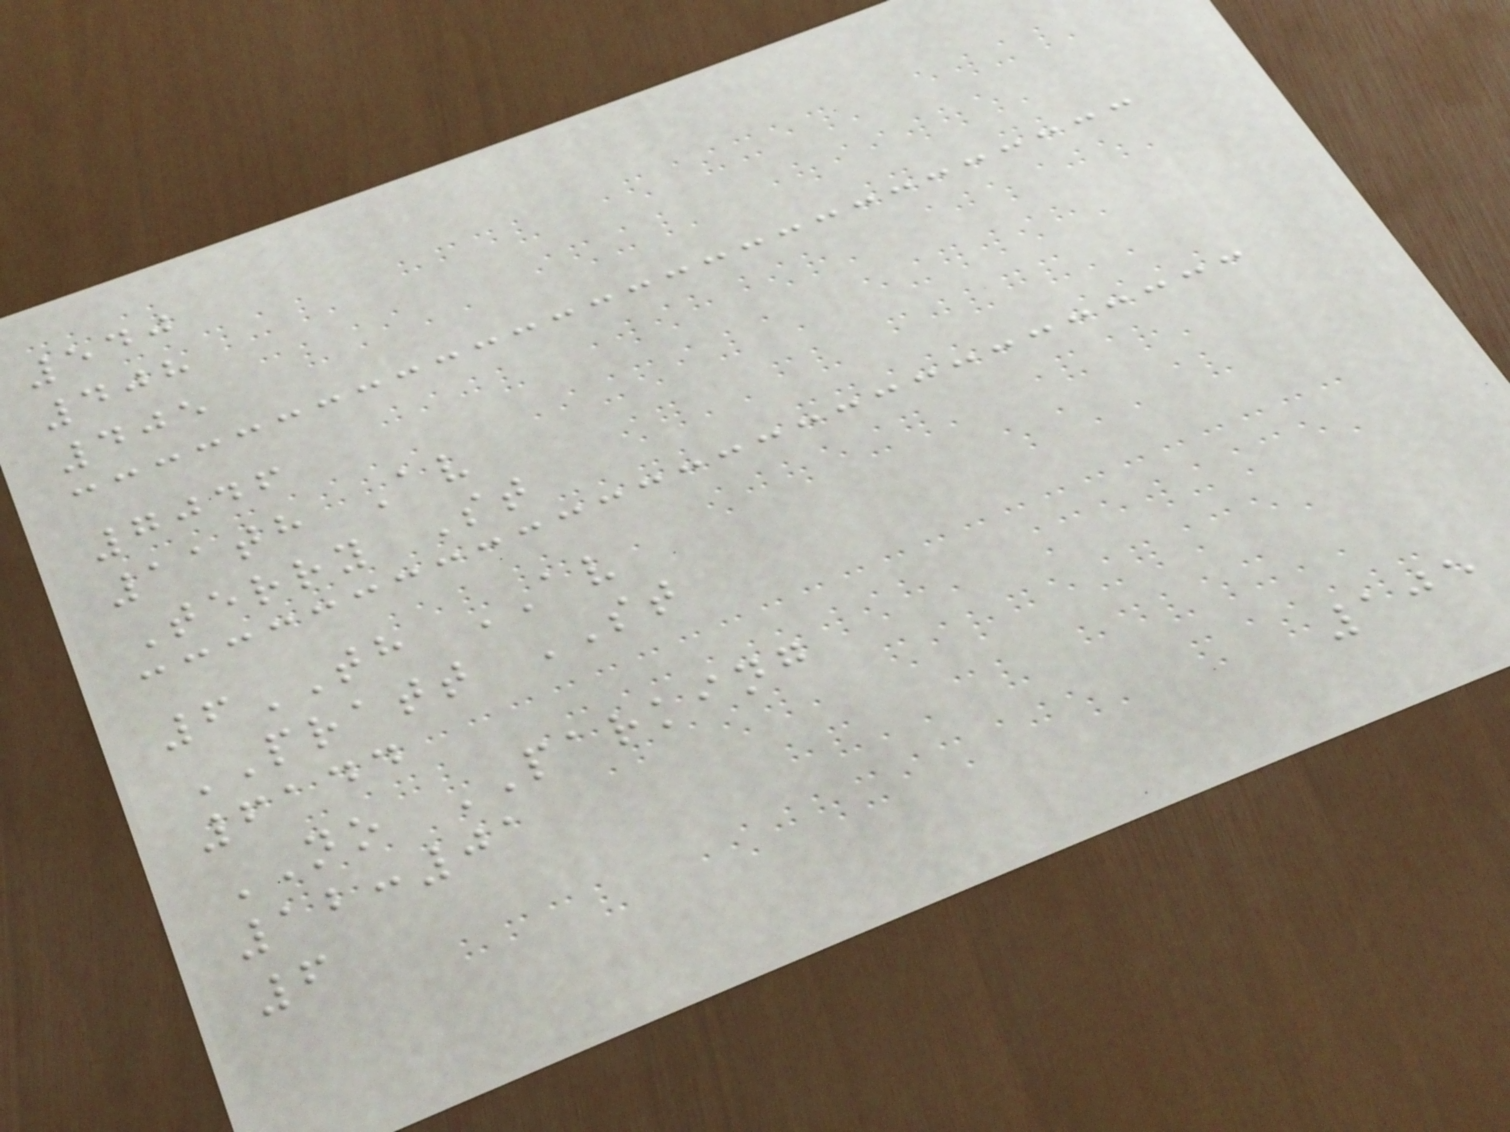540
408
405
7046
11th Av
Terry St
6TH AV
PRATT ST
6144
NO PARKING
12:01
6
105
